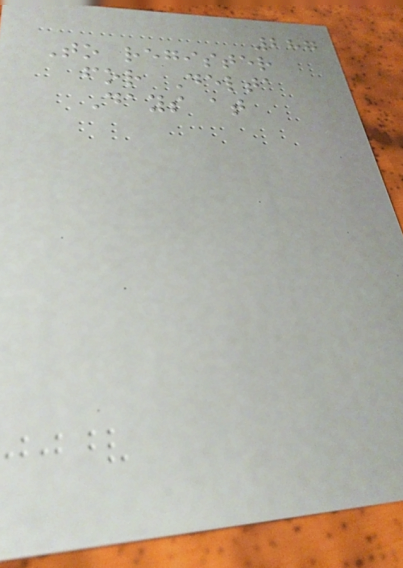287
To register
for Delta
Days at
